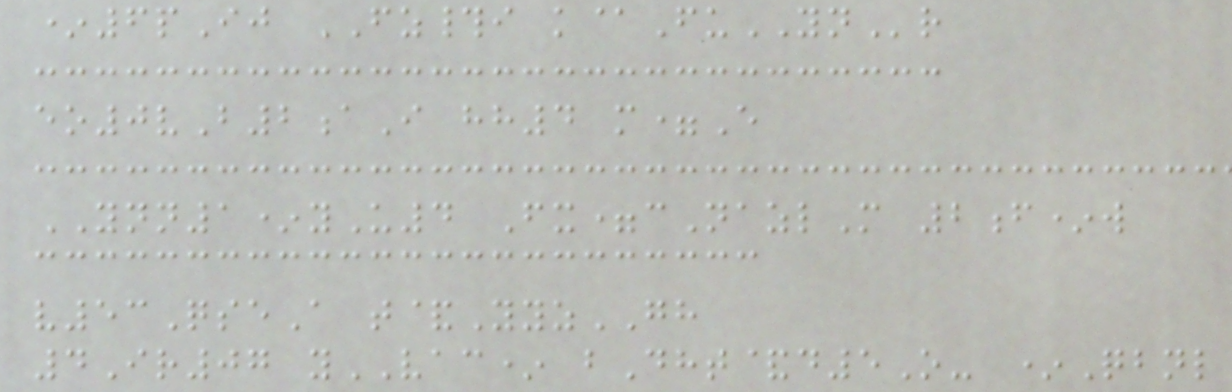*6pIj FZ#i k@FuYNr
eo0vB2aI hh4 m=E
YNN1*yU4 Fx=cNazlM 2f*w
v53QseA t&YyzGH
4Ir07 yVAC* bDht&d5O- *Qbnl
